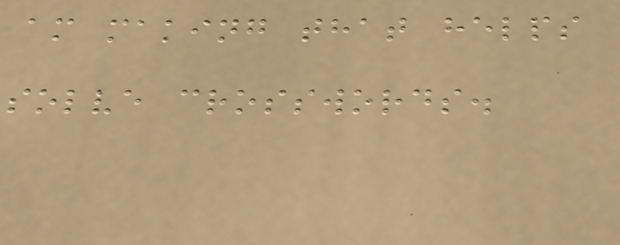am making that helps
solve crosswords.
